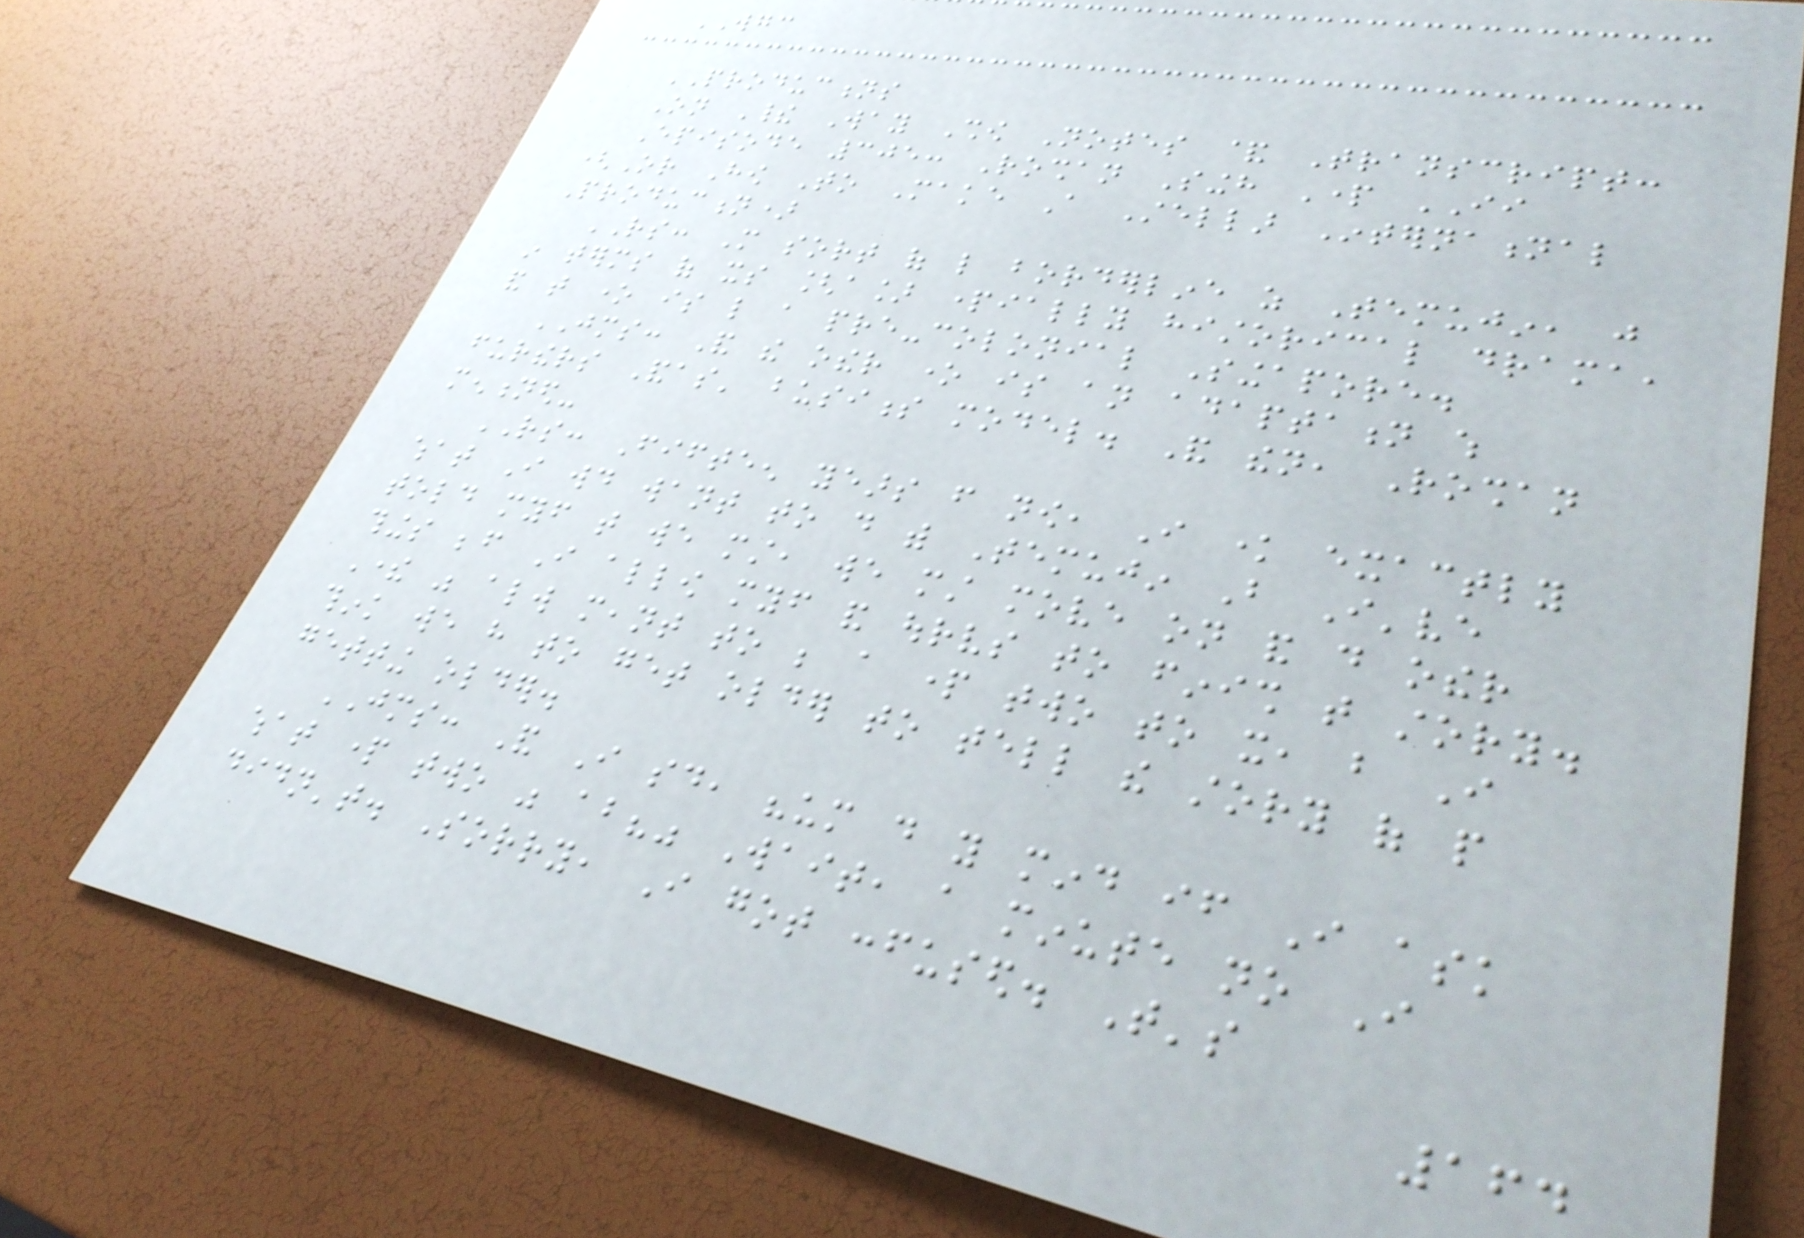WGC
PRODUCTIONS
On Their Way Show Notes & Transcript:
Episode 305: Roshan Singh Part II
(Or How To Make A Stellar International
Production)
RS: More sort of like borderline as Temujin, just
in terms of its [a] partially historical drama,
and that one is like a pre-colonial Singapore.
JMS: And the other one is an adaptation which
furthers Andas' business model. And then, Roshan
mentioned-
RS: Fifteen years from now, I know exactly
what I would want to do with Temujin But I've
told myself that we must, we must move on and do other
things before I allow myself and ourselves to finish that story.
There was always meant to be a part two to it, but I
think we have to get older to tell the story of people
getting older.
JMS: And I said, "um do you mind if I ask
what part two was about?" Wait, a minute no I
didn't. Sorry, I got confused. That's
164
